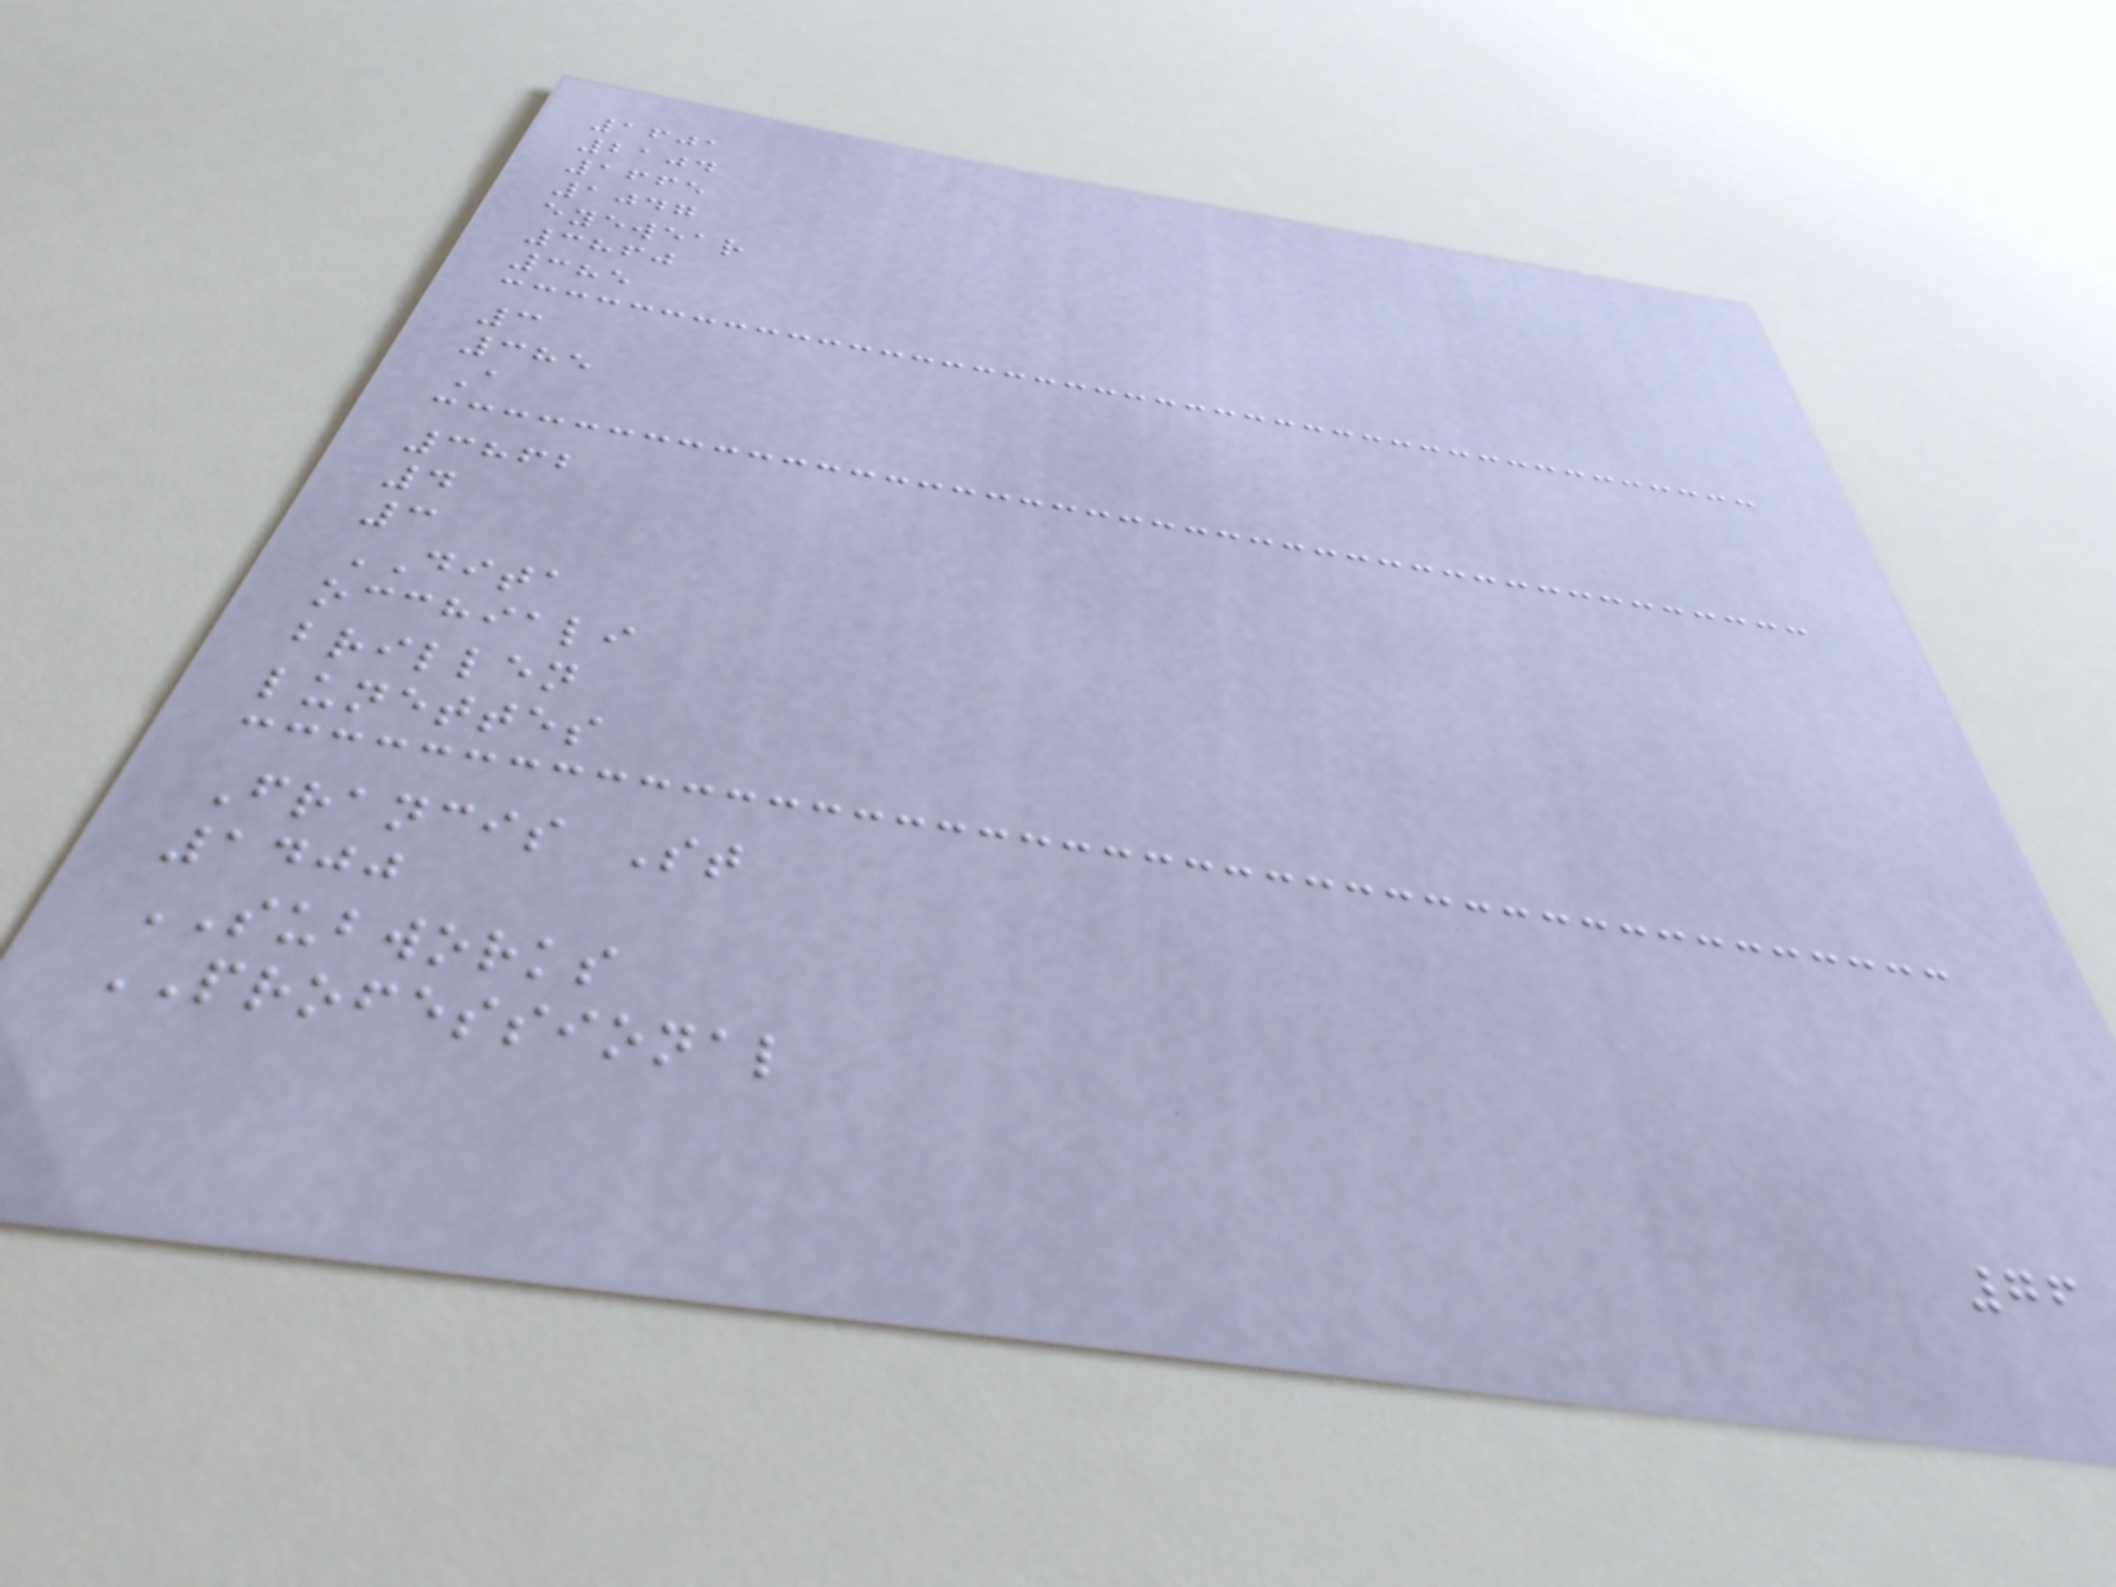1601
2104
1665
1047
eyewear
3860
385
3
385
A
3862
4
3
DITA
occhiali
brillen
lunettes
Francis St
1400
SUBWORKS
PROFESSIONAL
76
